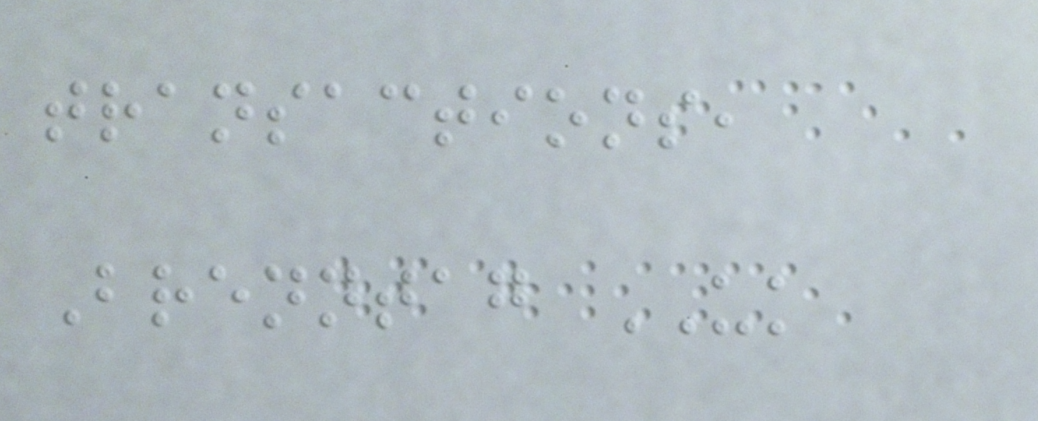transactions,
Brenntag UK
